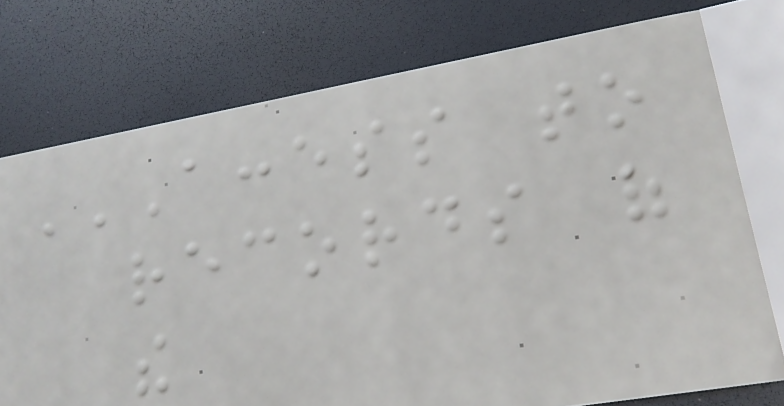ACCESS TO
RECORDS OF
THE
